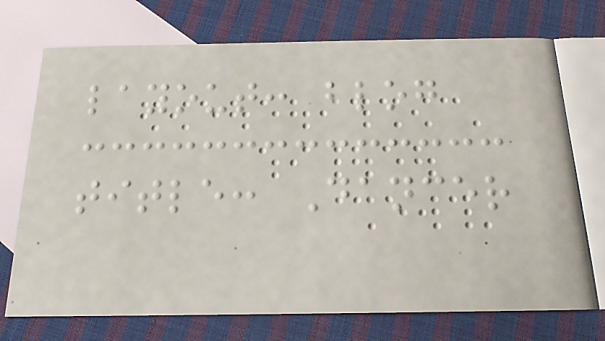layout: blog
title: Dancer
